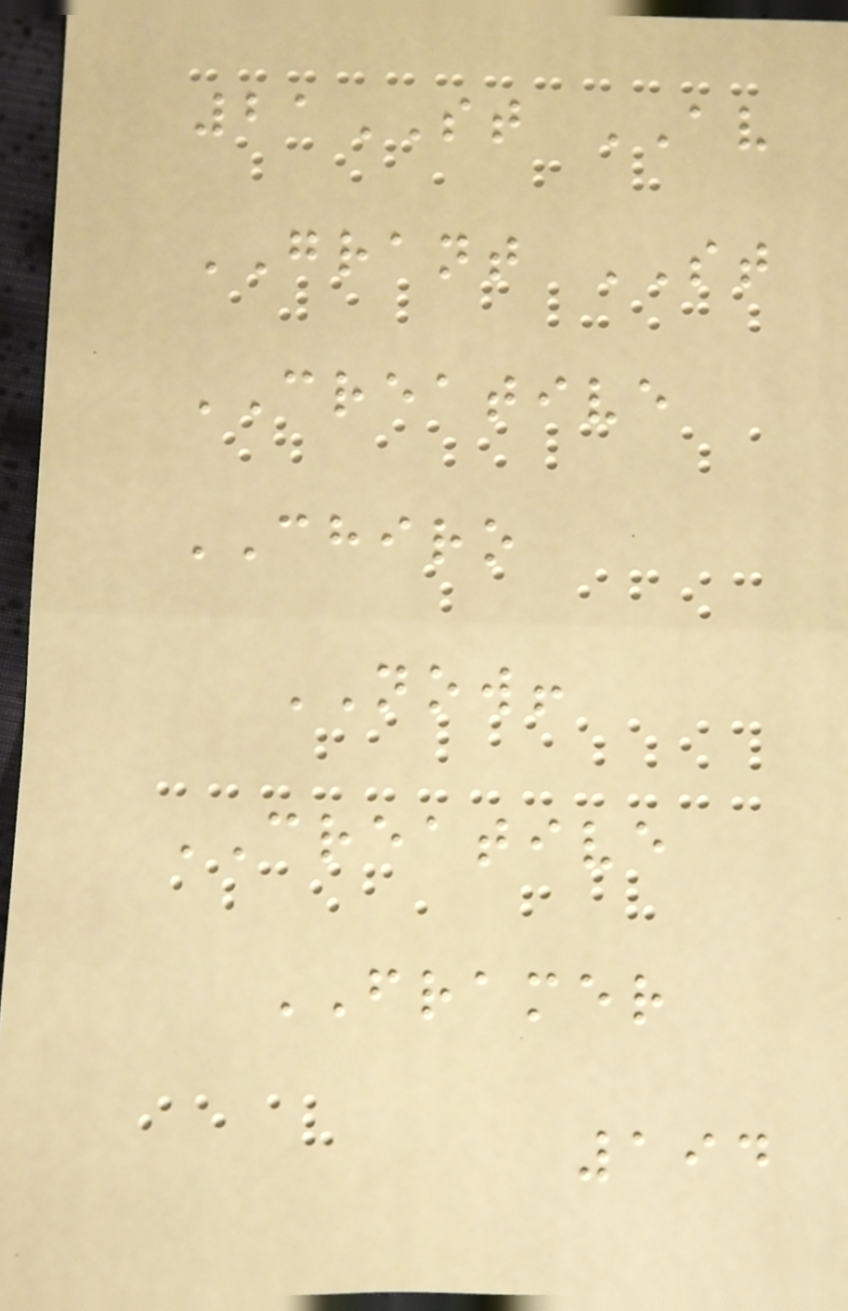21ST AV
GRANT ST
CREATIVE
CHIRO
NOW!
CREATIVE
FRAMER
194
